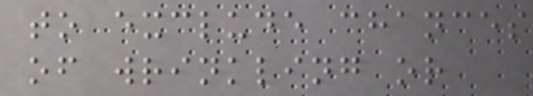to exclude chances
of wrinkling or
